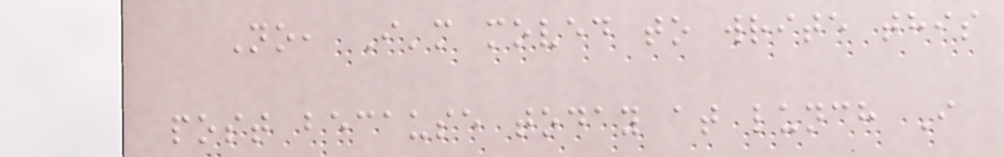No, I'm moved to write this
post because today at lunch I
